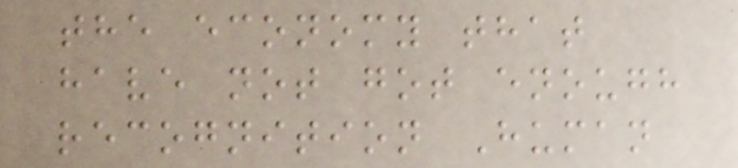the economy that
have not got enough
recognition Human
